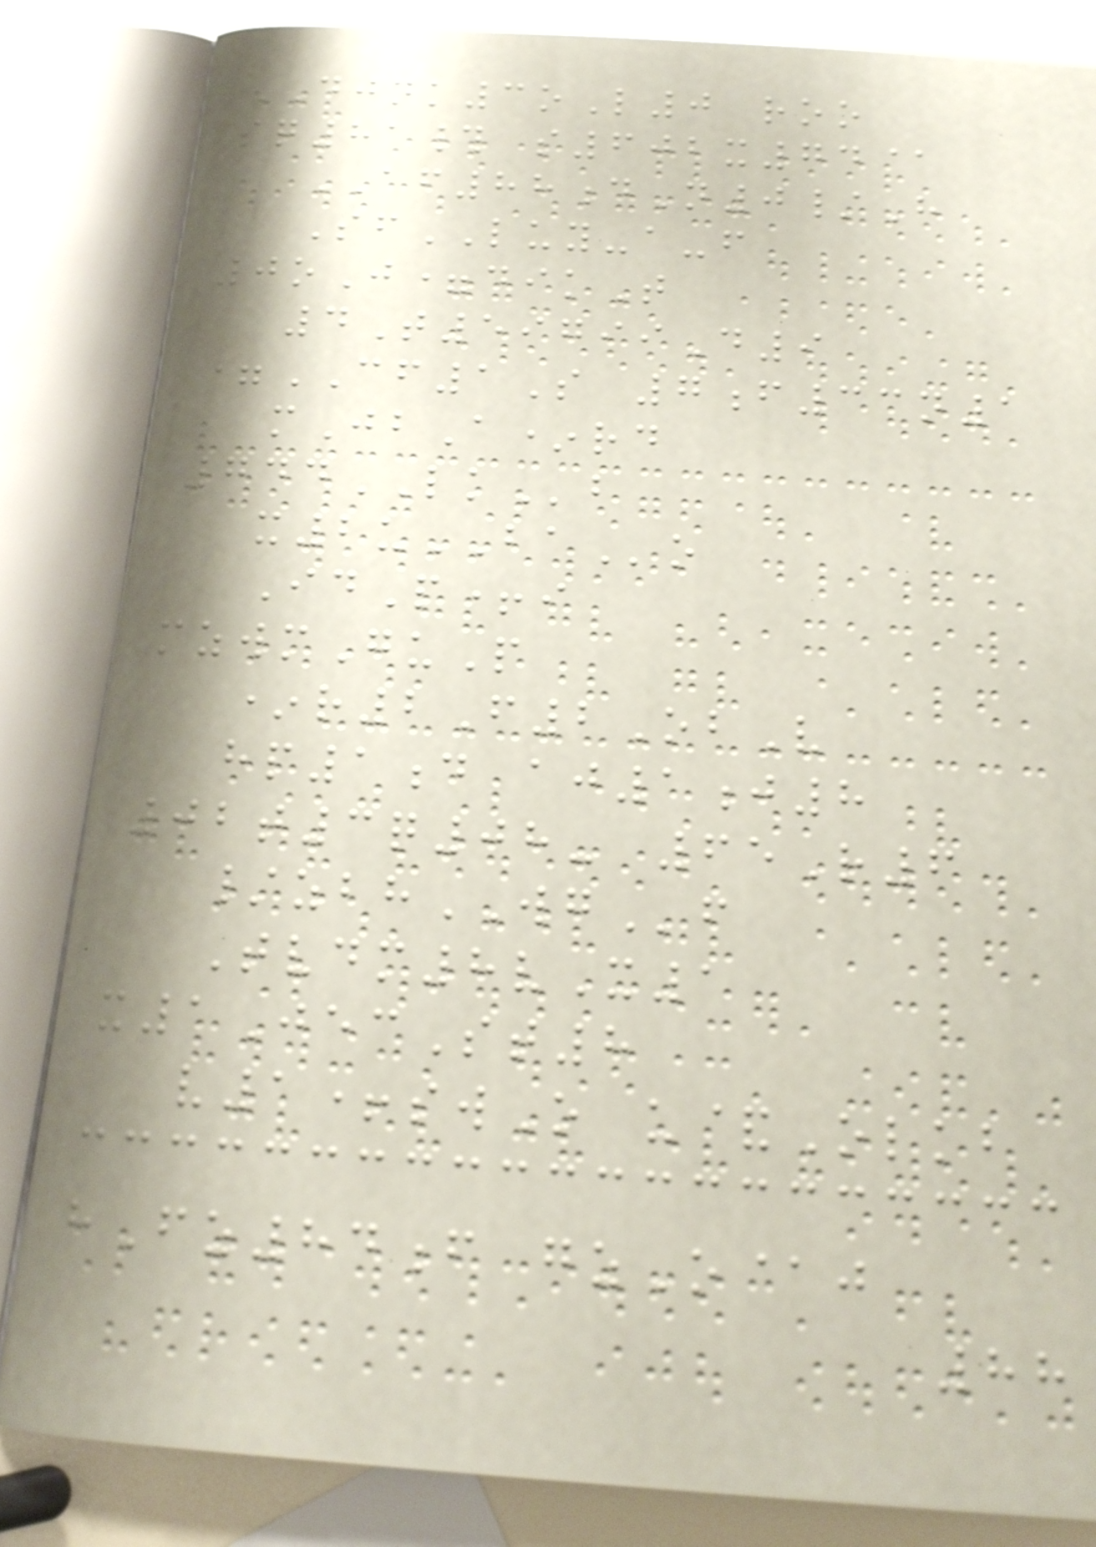DJNK3oL0 roo
sq81# s602x74@
AF88dN0/H
SfLUY-a-f
0oJ=dikT
4T59799D9
=CF1S 7f33n1
mJbA*rd
744LKb
x2uBAo
IdP+i
mzwmGuP
*r2F2ObV
hp1d aj1j8
02t3q08- 65R6
/zbhWGf
Tvdm8vX1
x1JecSt8
v1+swO u&Olkb
hFz84f gzO@j
88
